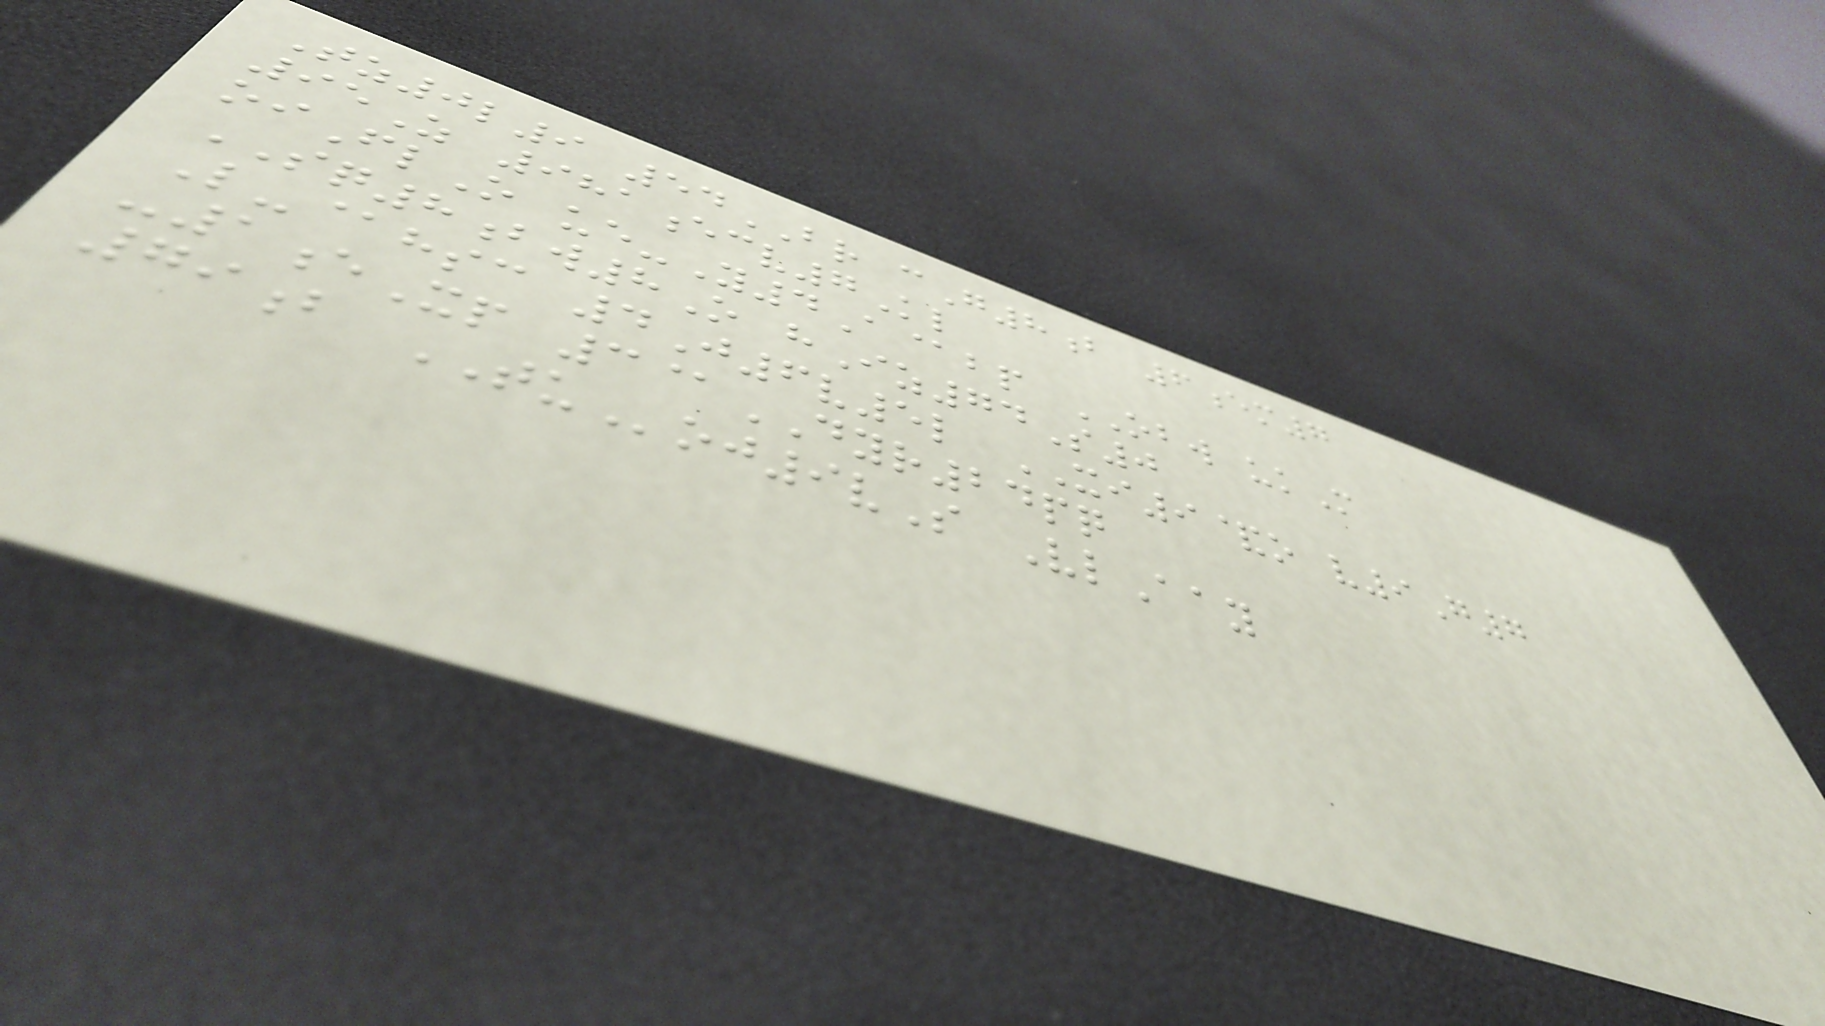Tz0l9 54BR cG8b 6em7
95Z 981ecv7Kl
oiFlO ue-Y4A@bp OBW ukM
SQ8bw8O hIz74S0
L-@hsc 4J6v5l XI9&o v9G7
-1eXp 3@DYR24pq
79b TUoj9vS VlAay
